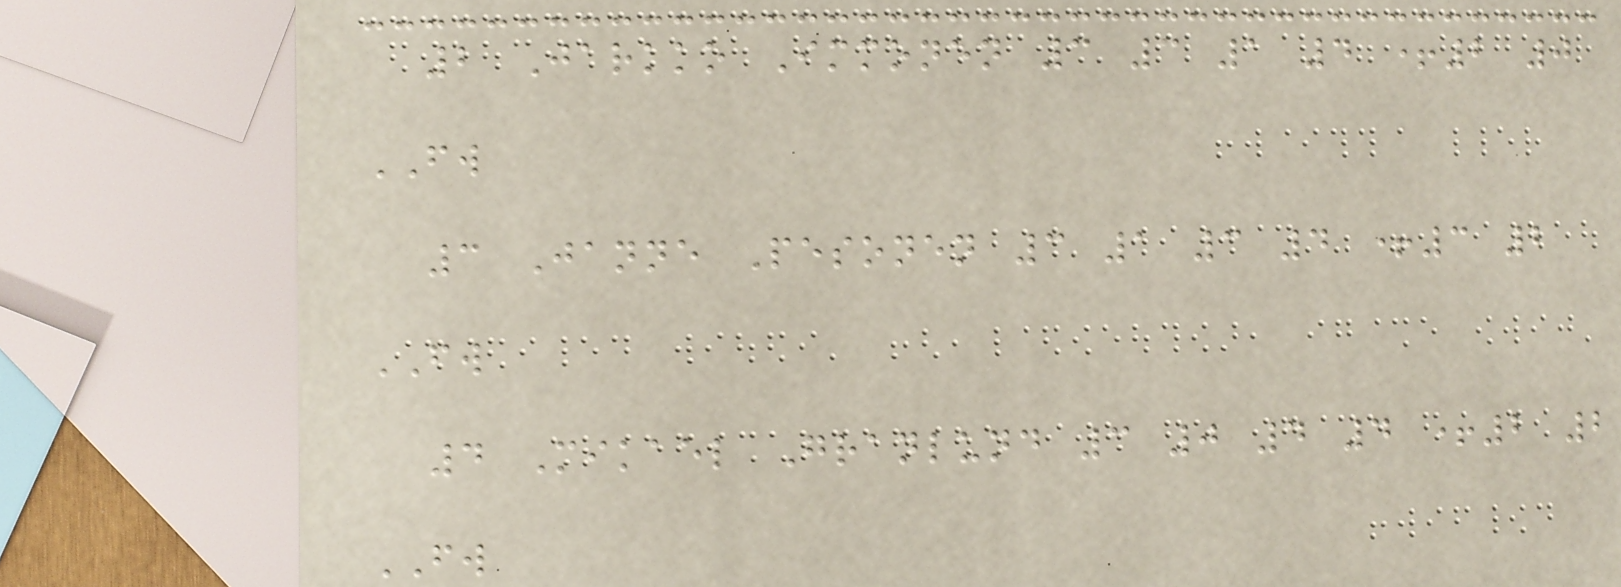2 Jarkko Immonen 3 3 1 4 +2 0
FW
3 Janne Pesonen 3 1 3 4 +3 2
FW
4 Mikael Granlund 3 0 4 4 +2 2
FW
